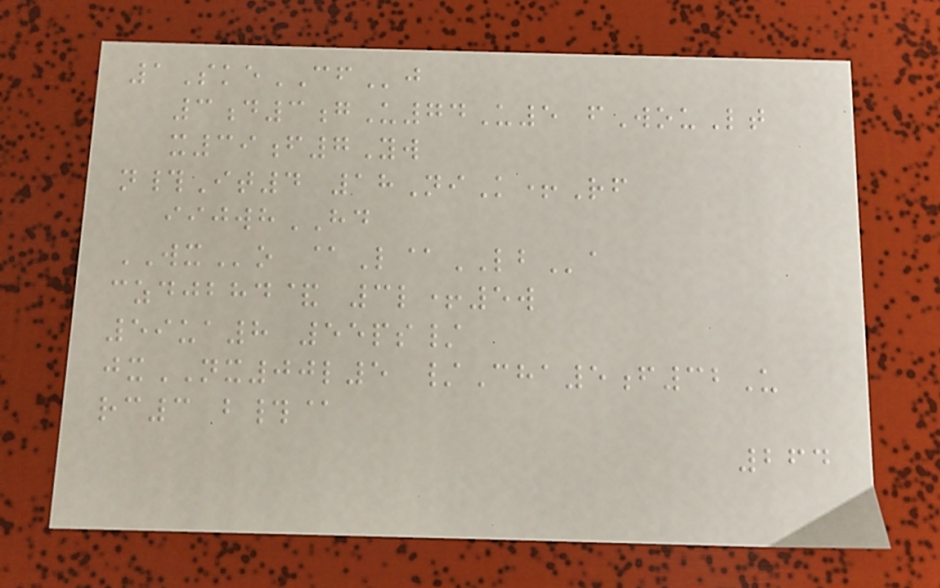1SkeCFj
3d3gU74U5 fWouLt
x39f7Yw
n#It4 18NiK+Rf
iijwhHD
WXo @L@LBa
czdjbhd& 3l+5w
59ua8 55ps/
jxNX00l5 /Cha5f32U
rc3 b#@
264
